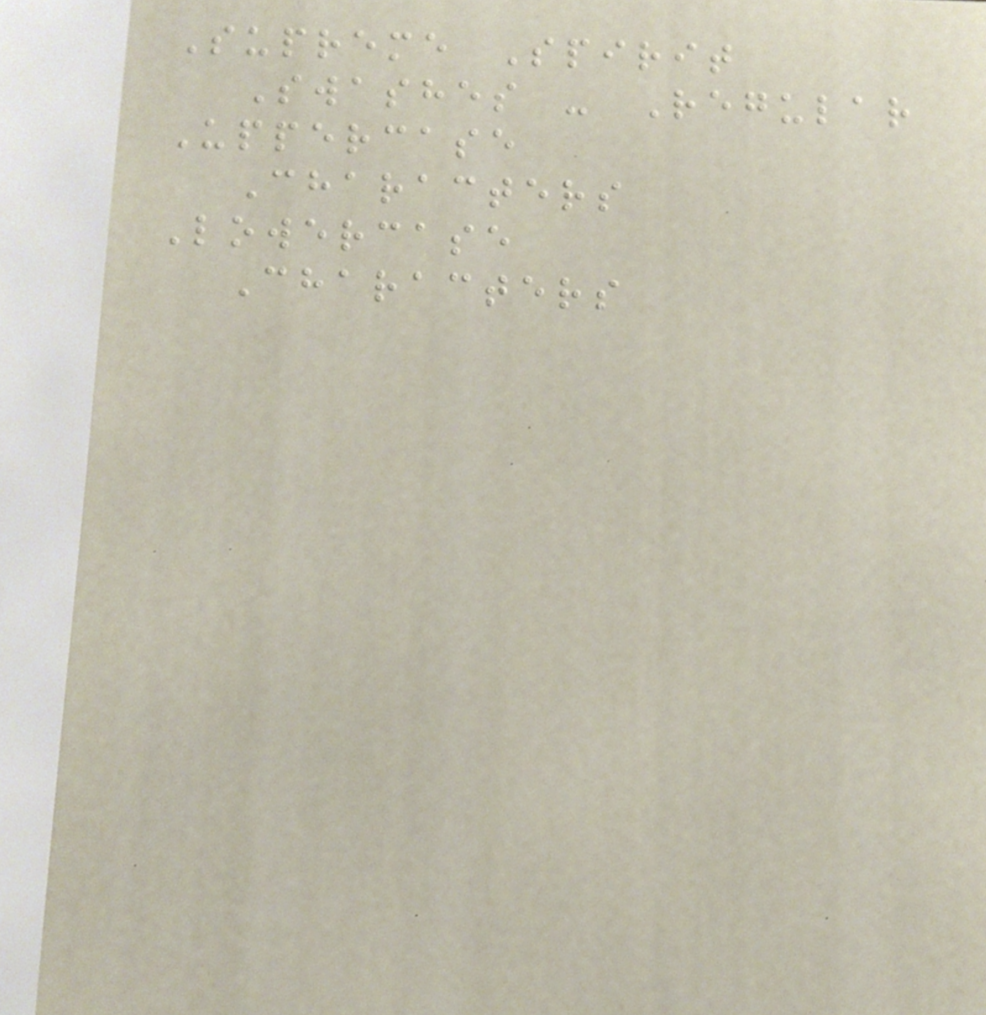Supreme Spirit
Swashes - Regular
Uppercase
Characters
Lowercase
Characters
